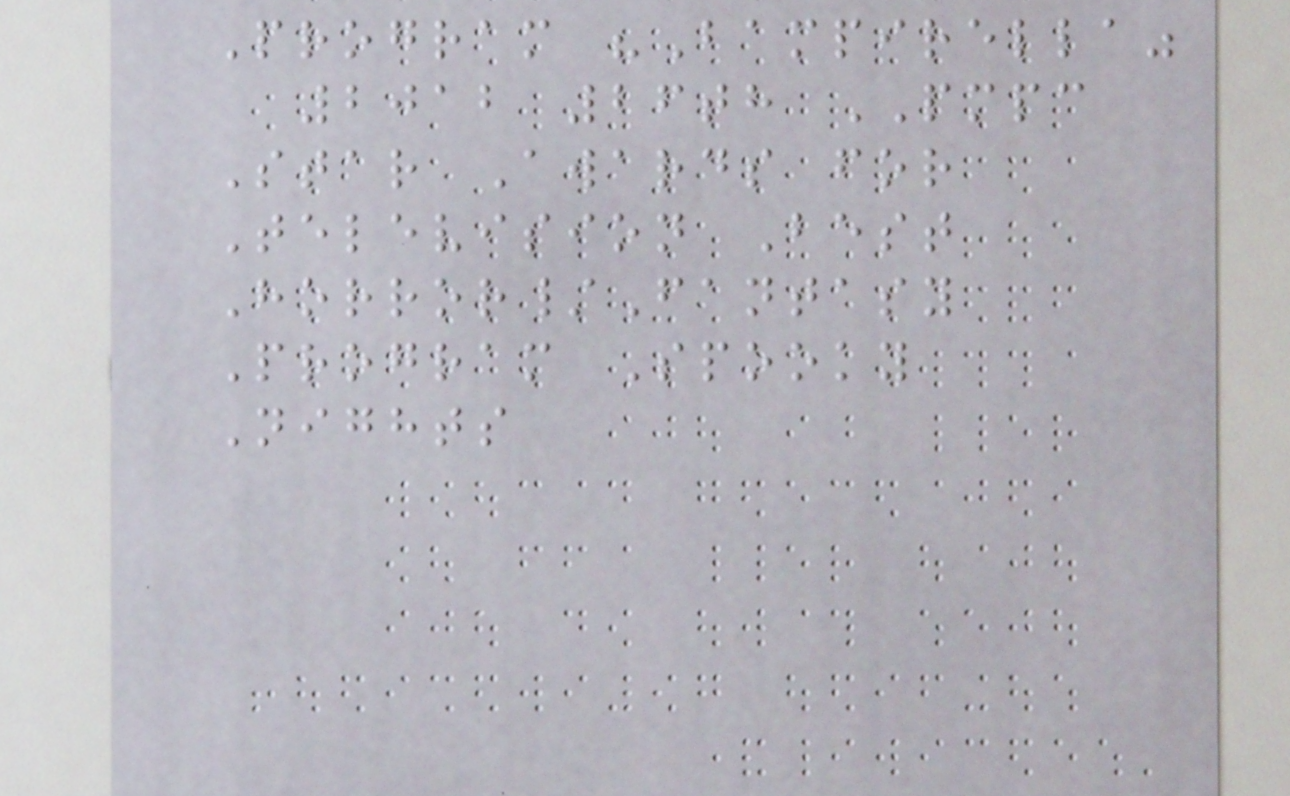Program "Bampirella"
2012 26th PMPC
Star Awards for
Television Best
Horror/Fantasy
Program Spooky
Nights
